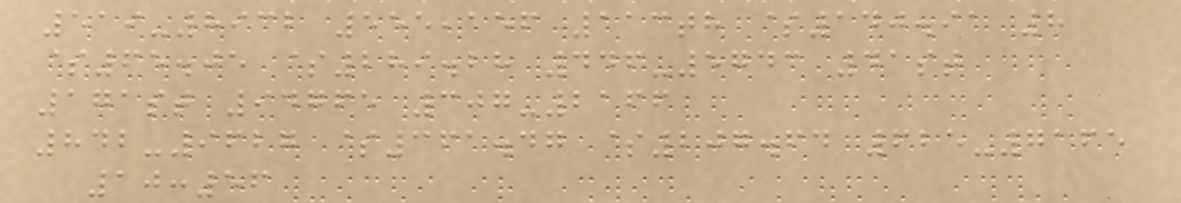519-8932 555,156 113th $140.91 8
$65.05 $289.28 446-5743 41st
171st 94765 307-2166
842-9627 $361.47 $207.64 625-7165
10:56
